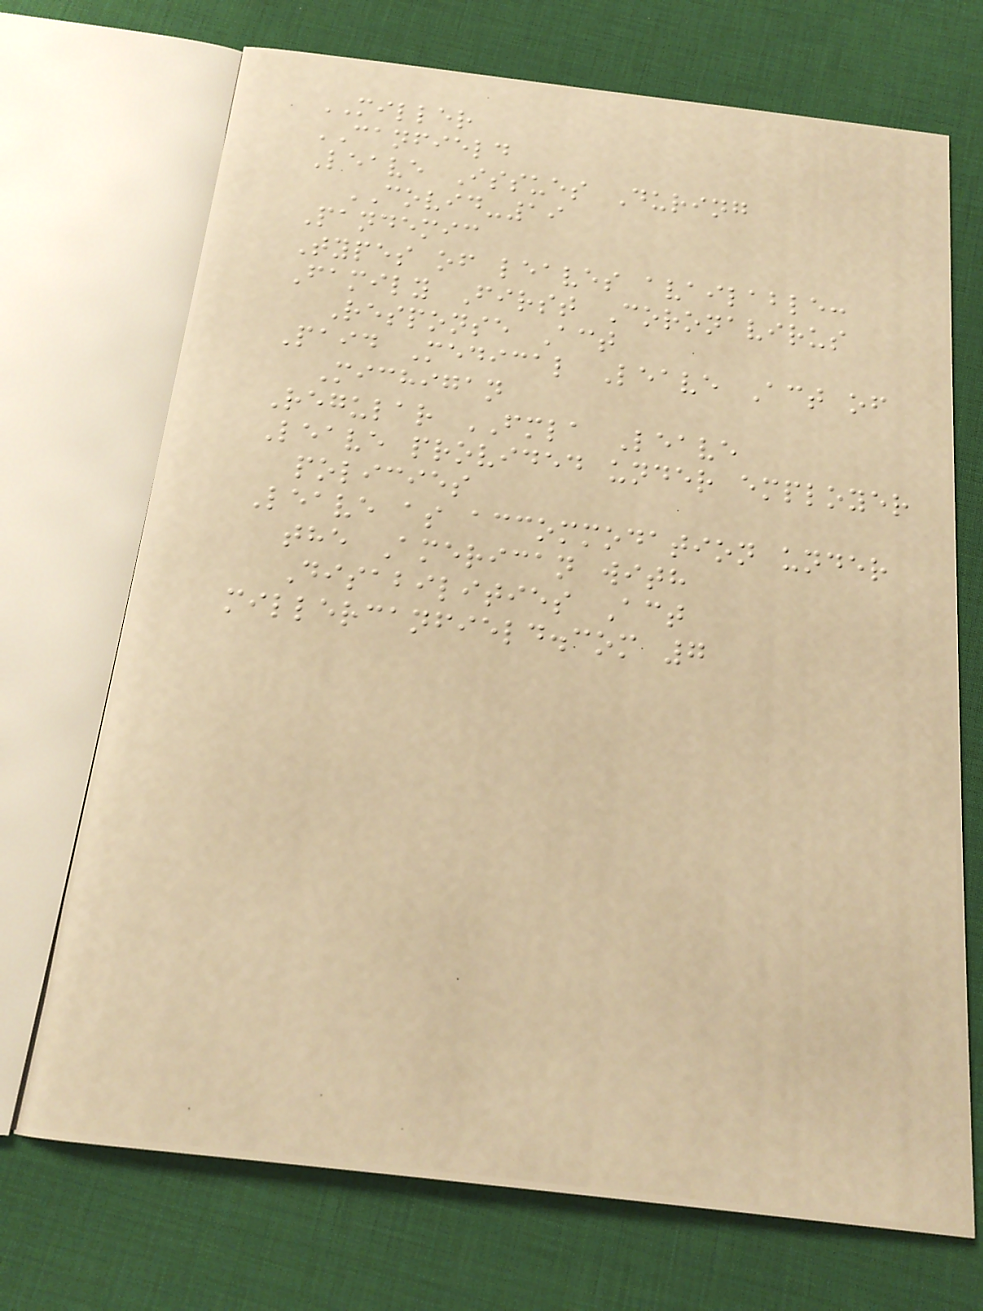MILLER
CANFIELD
Leave Issues During
COVID-19
Pandemic
Types of leaves available:
Family First Coronavirus
Response Act
Paid Medical Leave Act of
Michigan
Regular FMLA Leave
Leave provided under employer
policies
Leave as accommodation under
the American with
Disabilities Act
millercanfield.com 7
